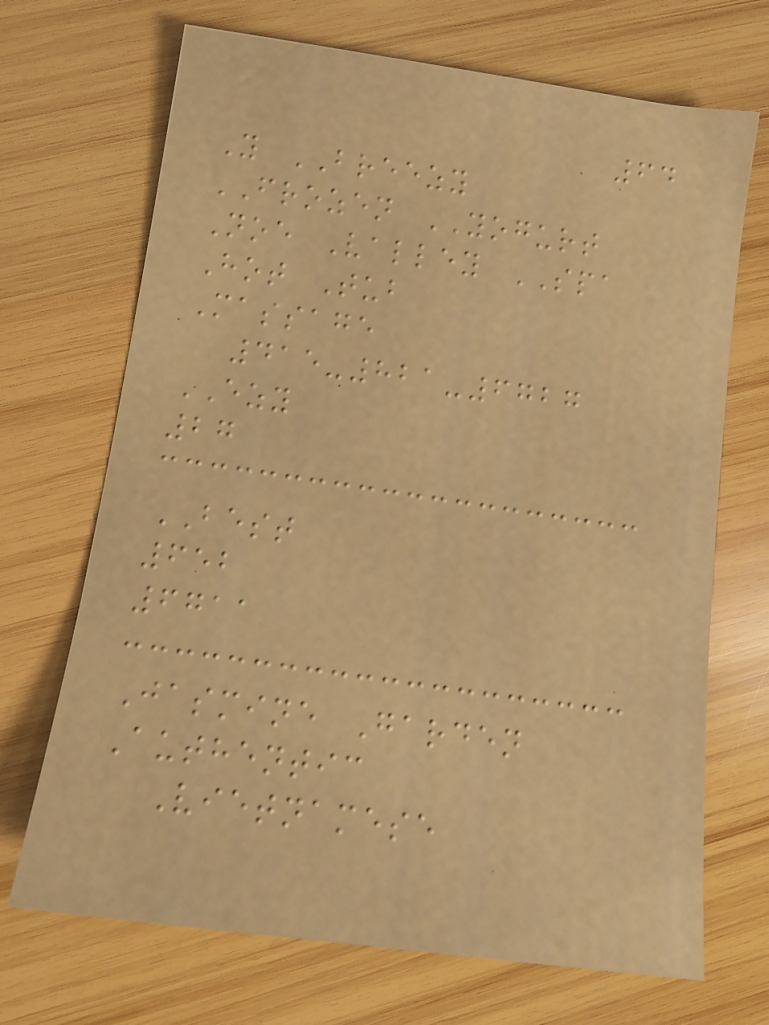64
Y BREEZY
FROZEN YOGURT
Noe Valley SPA
Hot Tub
Massage
415-821-6727
EZY
27
BEST
652
6711
Jasmine Garden
Authentic
Vietnamese
